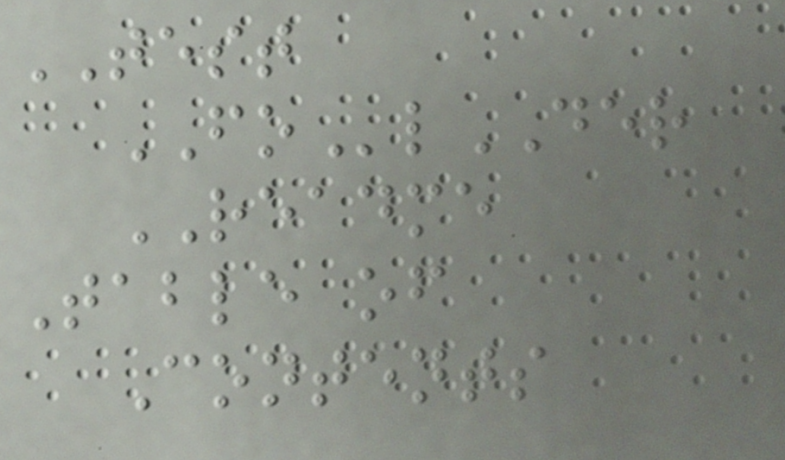TEST
FOlDER
README
Table of
Contents
